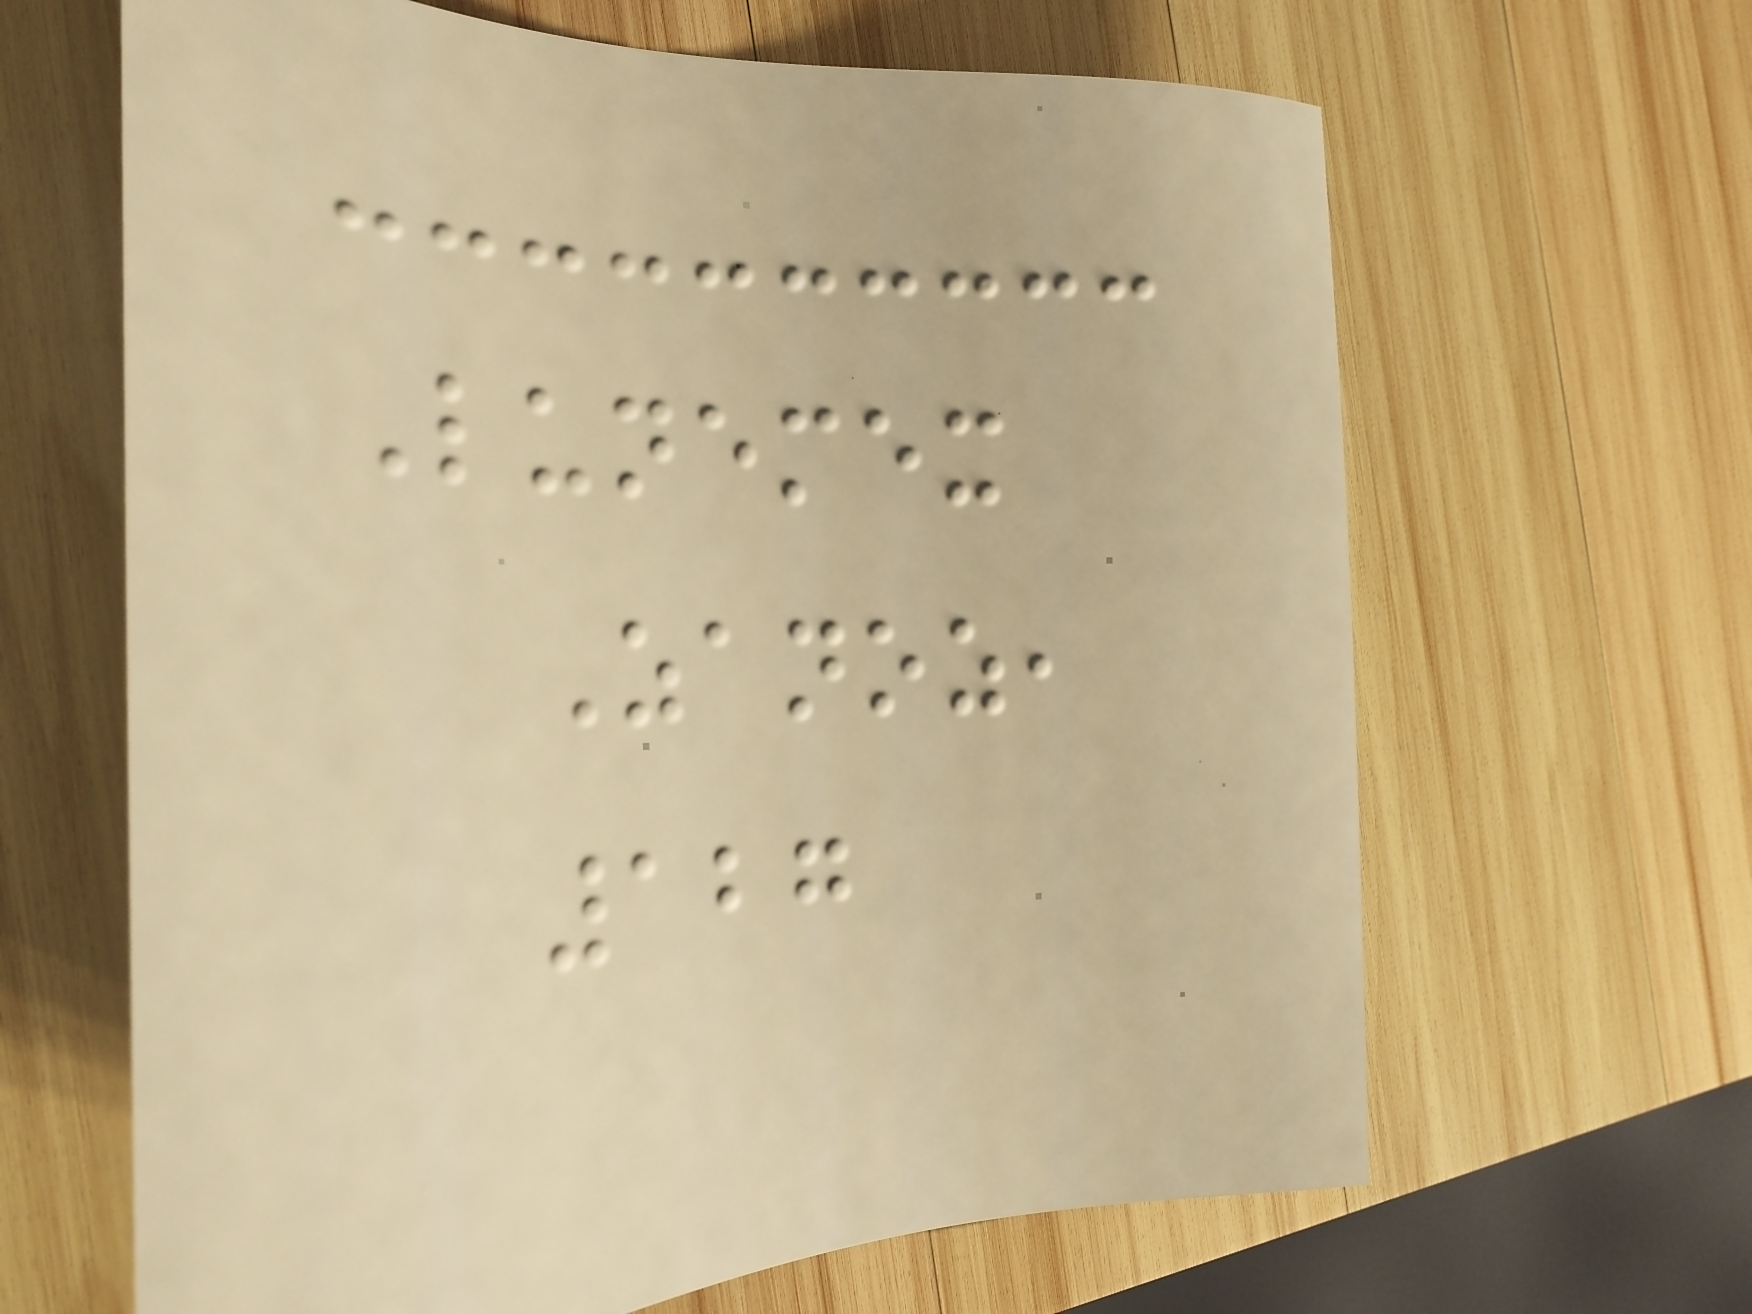Lunemex
Zanoz,
127
